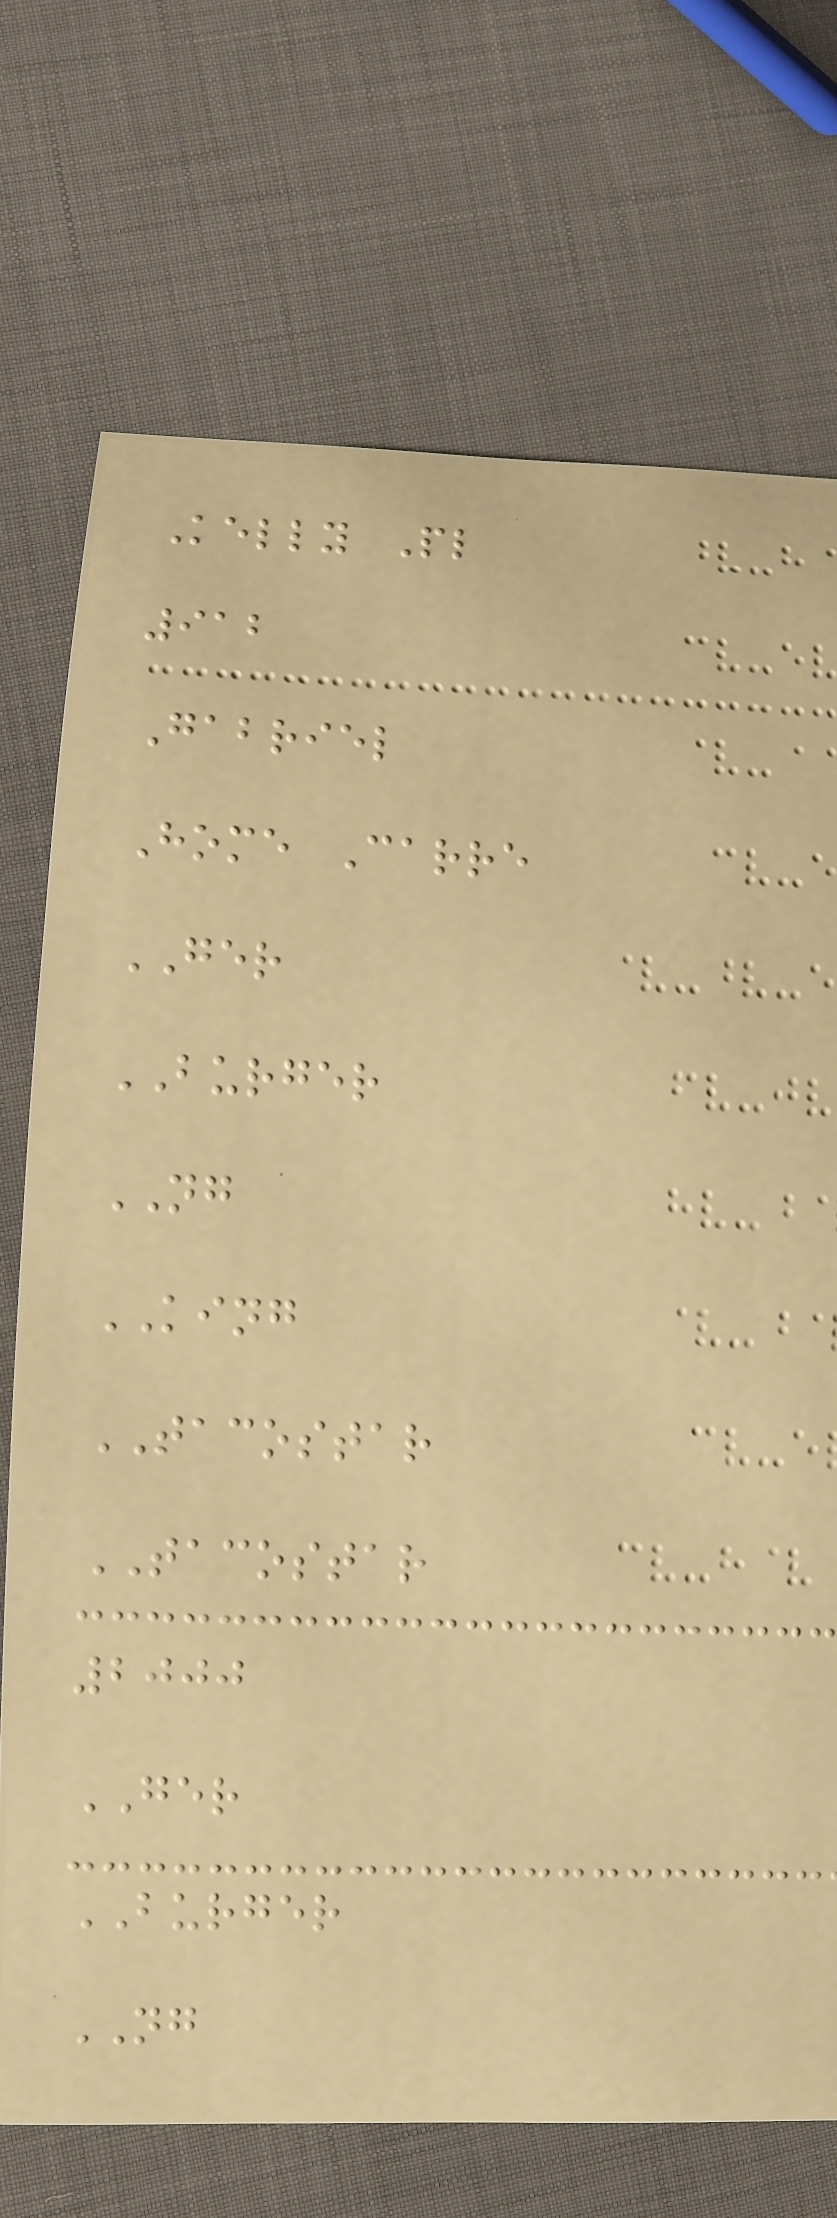Kelly Pl
912
Gabriel
Home Carre
GER
BURGER
NG
KING
TACOSTAR
TACOSTAR
2000
GER
BURGER
NG
